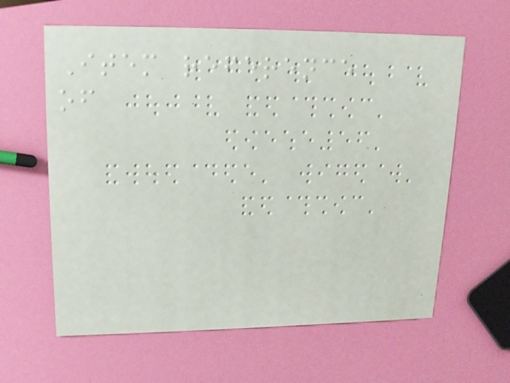Item reference
of
